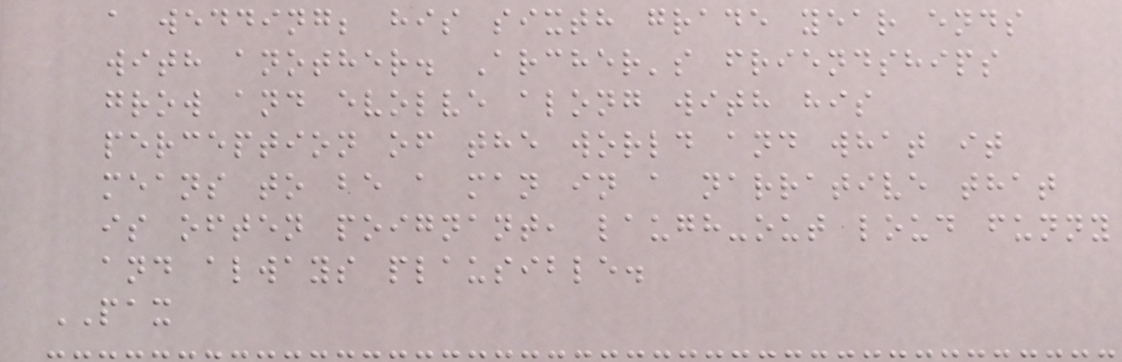a wedding; his sixth grade year ends
with another. Archer's friendships
grow and evolve along with his
perception of the world and what it
means to be a man in a narrative that
is often poignant, laugh-out loud funny
and always plausible.
PAX
